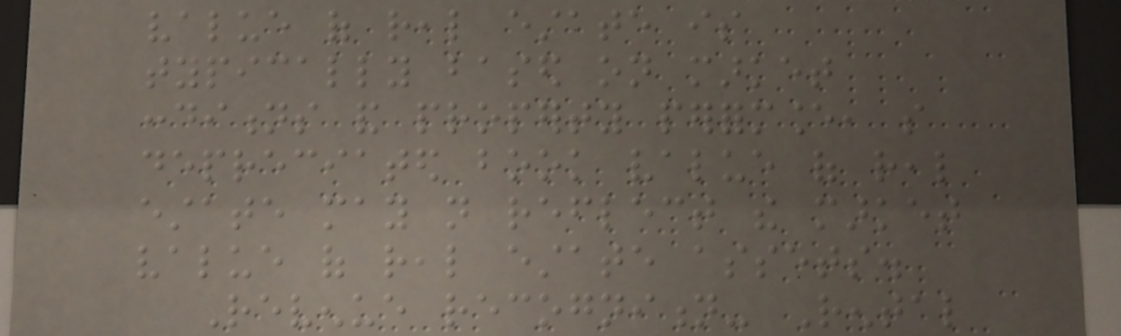value of real estate is
typically based on market
conditions and property performance, so
depreciated book value of real
estate may not reflect the market
value of real estate assets.
Revenue recognition- Rental
